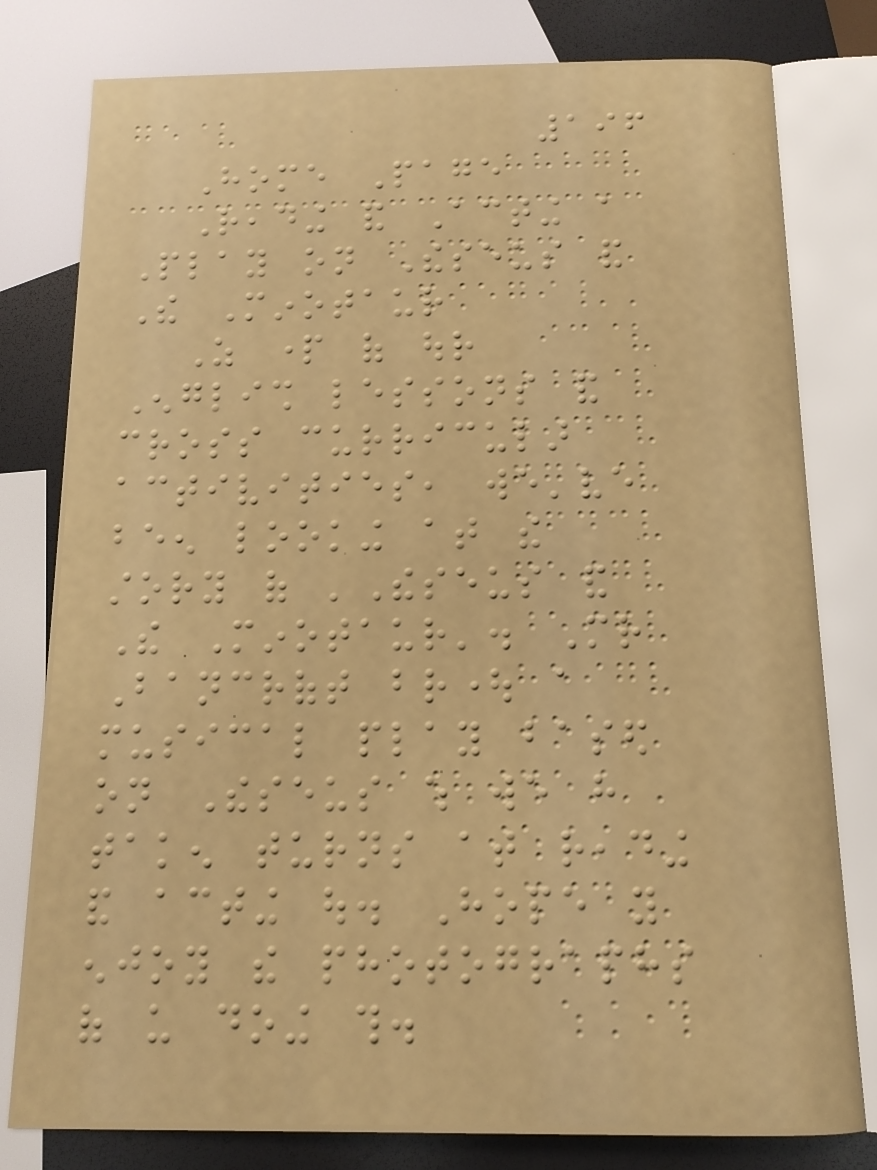196
Home Page
Reading and Acting a
Play on Theseus and
The Minotaur
As part of our
English lessons and
cross curricular
activities, we've
been looking at the
story of 'Theseus and
The Minotaur'. Mr
Bancroft brought a
musical play based
on Theseus which we have
taken turns at reading
and acting out. Hope you
enjoy the photographs
of us doing this.
